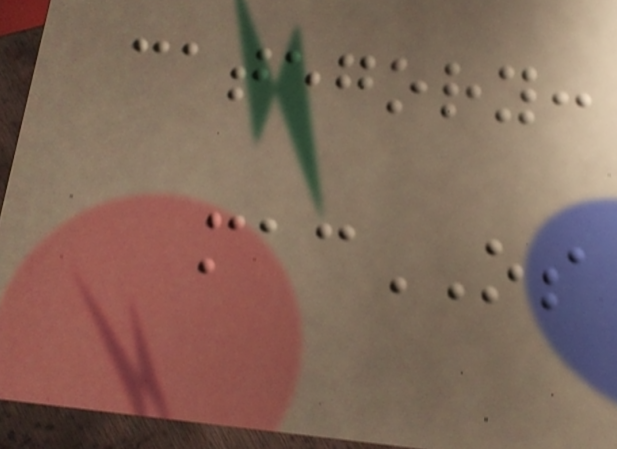category:
macOS
